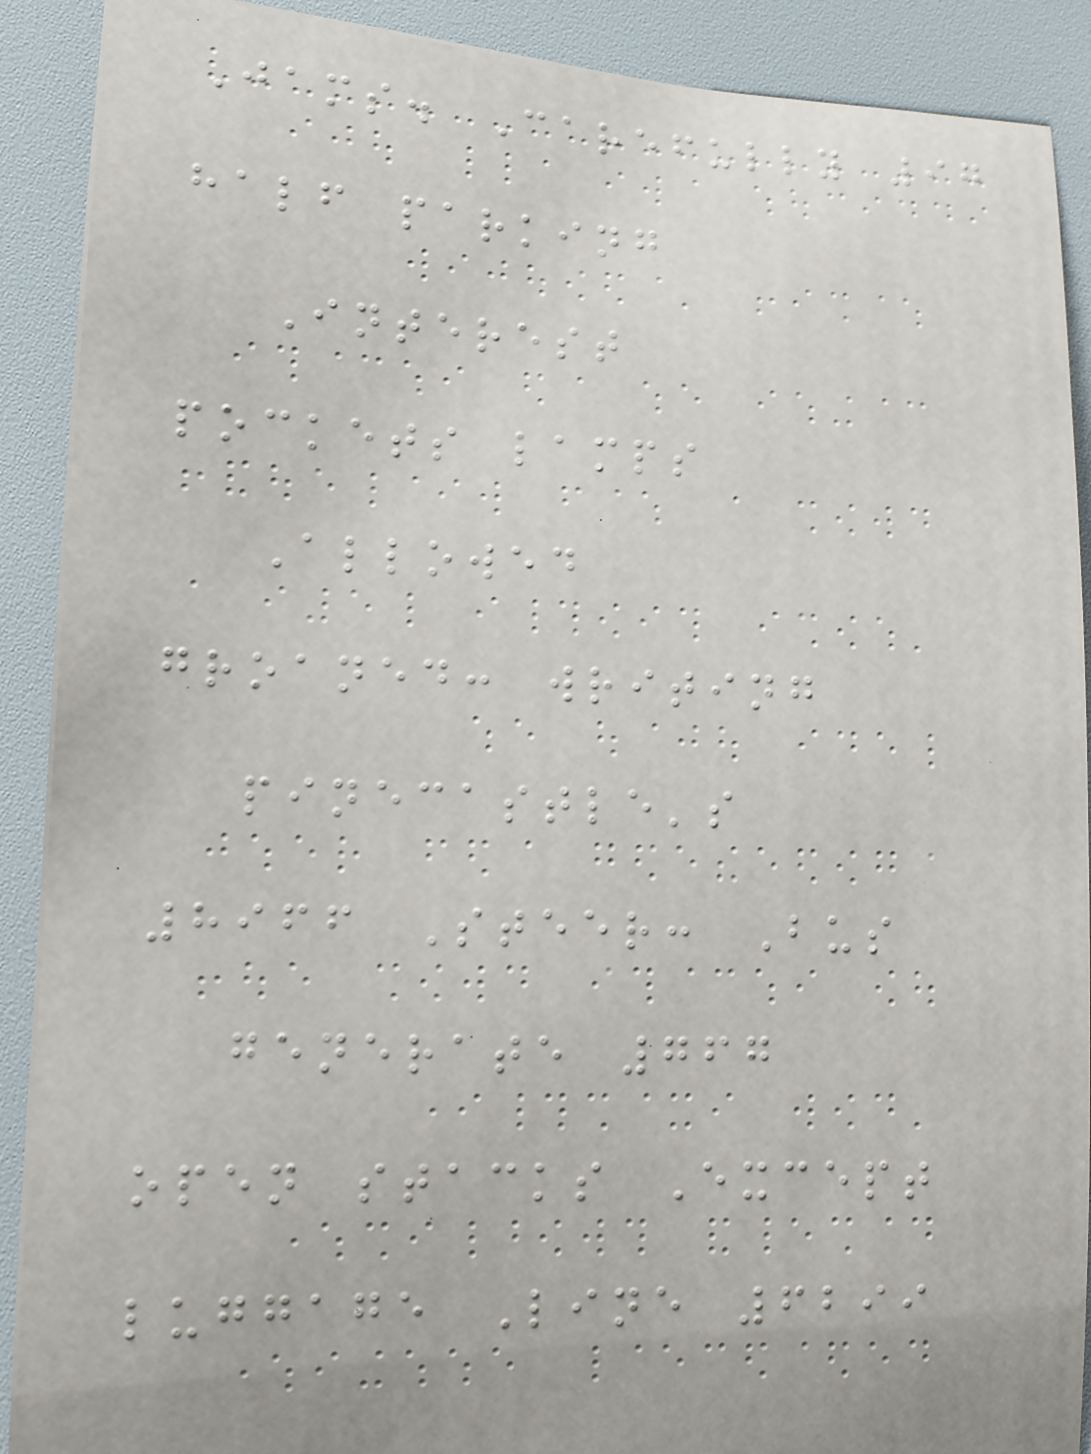Jams. Carefully 97
half parking
Interest
pockets lamps
Allowed
groaned: writing
pinecastle's
8966 Steer: Bus
generate 767
open stacks Except
luggage Line 6299
